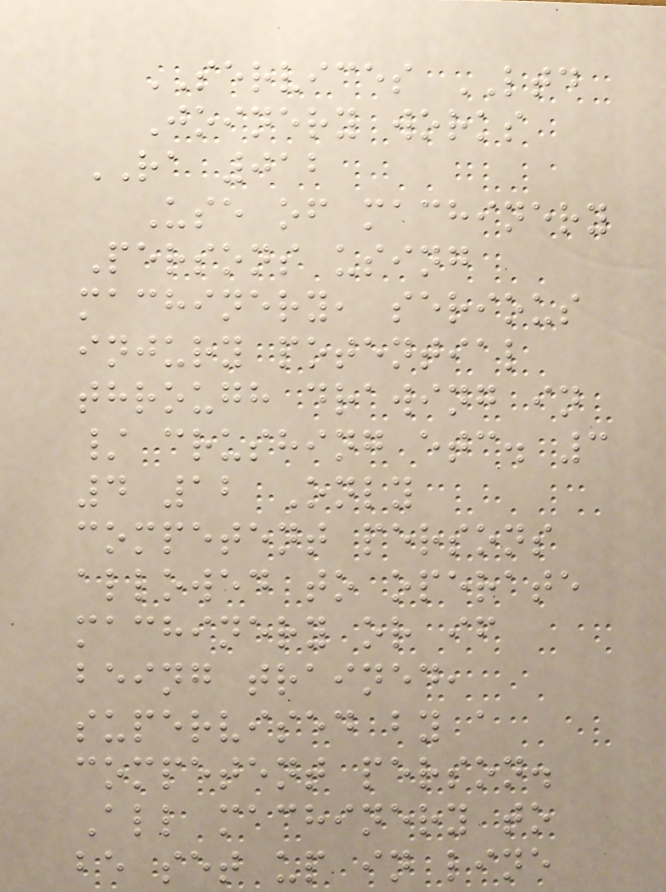SERVICES LTD
Joinery works
RA 012
Use of machinery
Persons using
machinery, serious
injury potential
through drawing in
/ crushing etc. 3
4 12 Only
competent persons
allowed to operate
machinery or if
being trained,
supervised by a
competent person.
All machinery to
be set up in line
